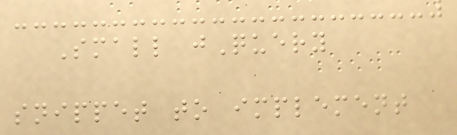Small jQuery
snippet to implement
